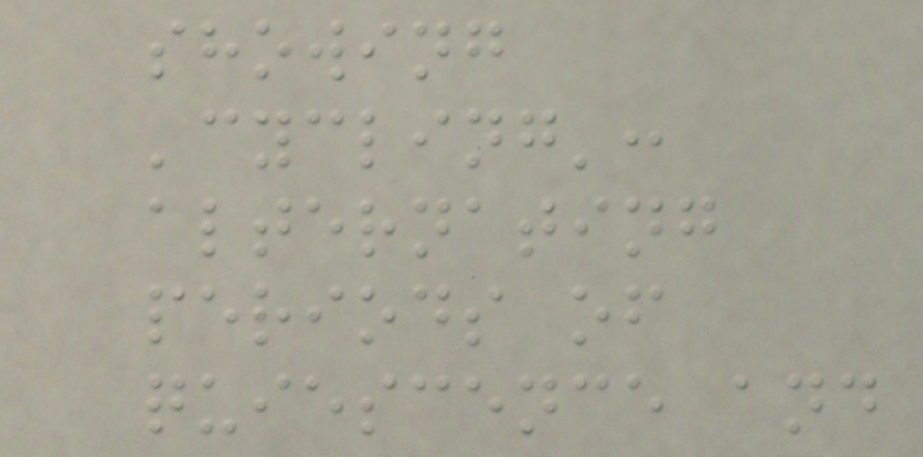showing
'cycling':
alternating
periods of
quiescence and
